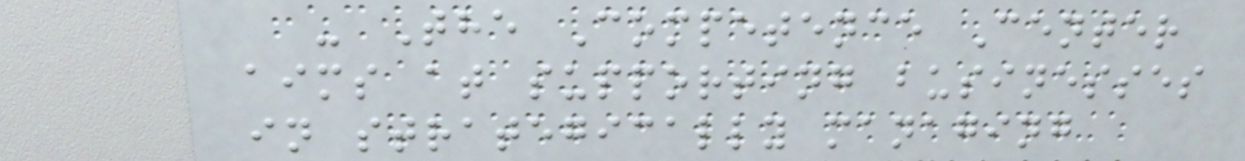- The Competence Center
aims at supporting businesses
in strategically managing
